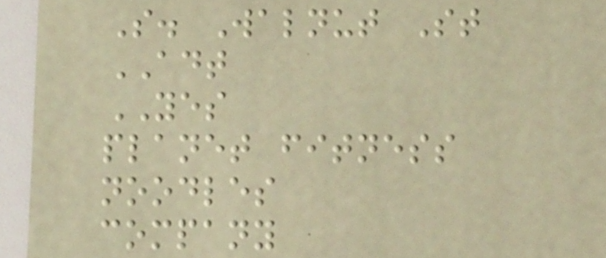S. Walnut St
ADT
YES
planet fitness
noodles
company
